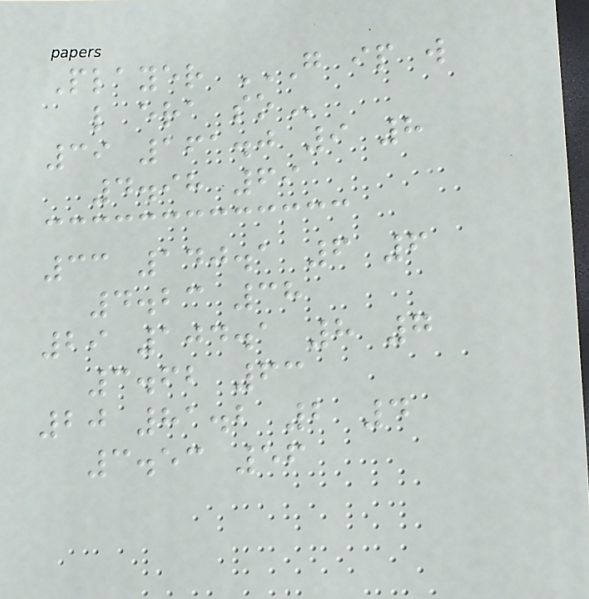Player G IP W
L ERA SO
39 161.0 9 8
4.98 69
33 140.1 6 6
4.23 38
29 104.1 8 7
3.62 63
20 81.2 2 4
3.53 56
